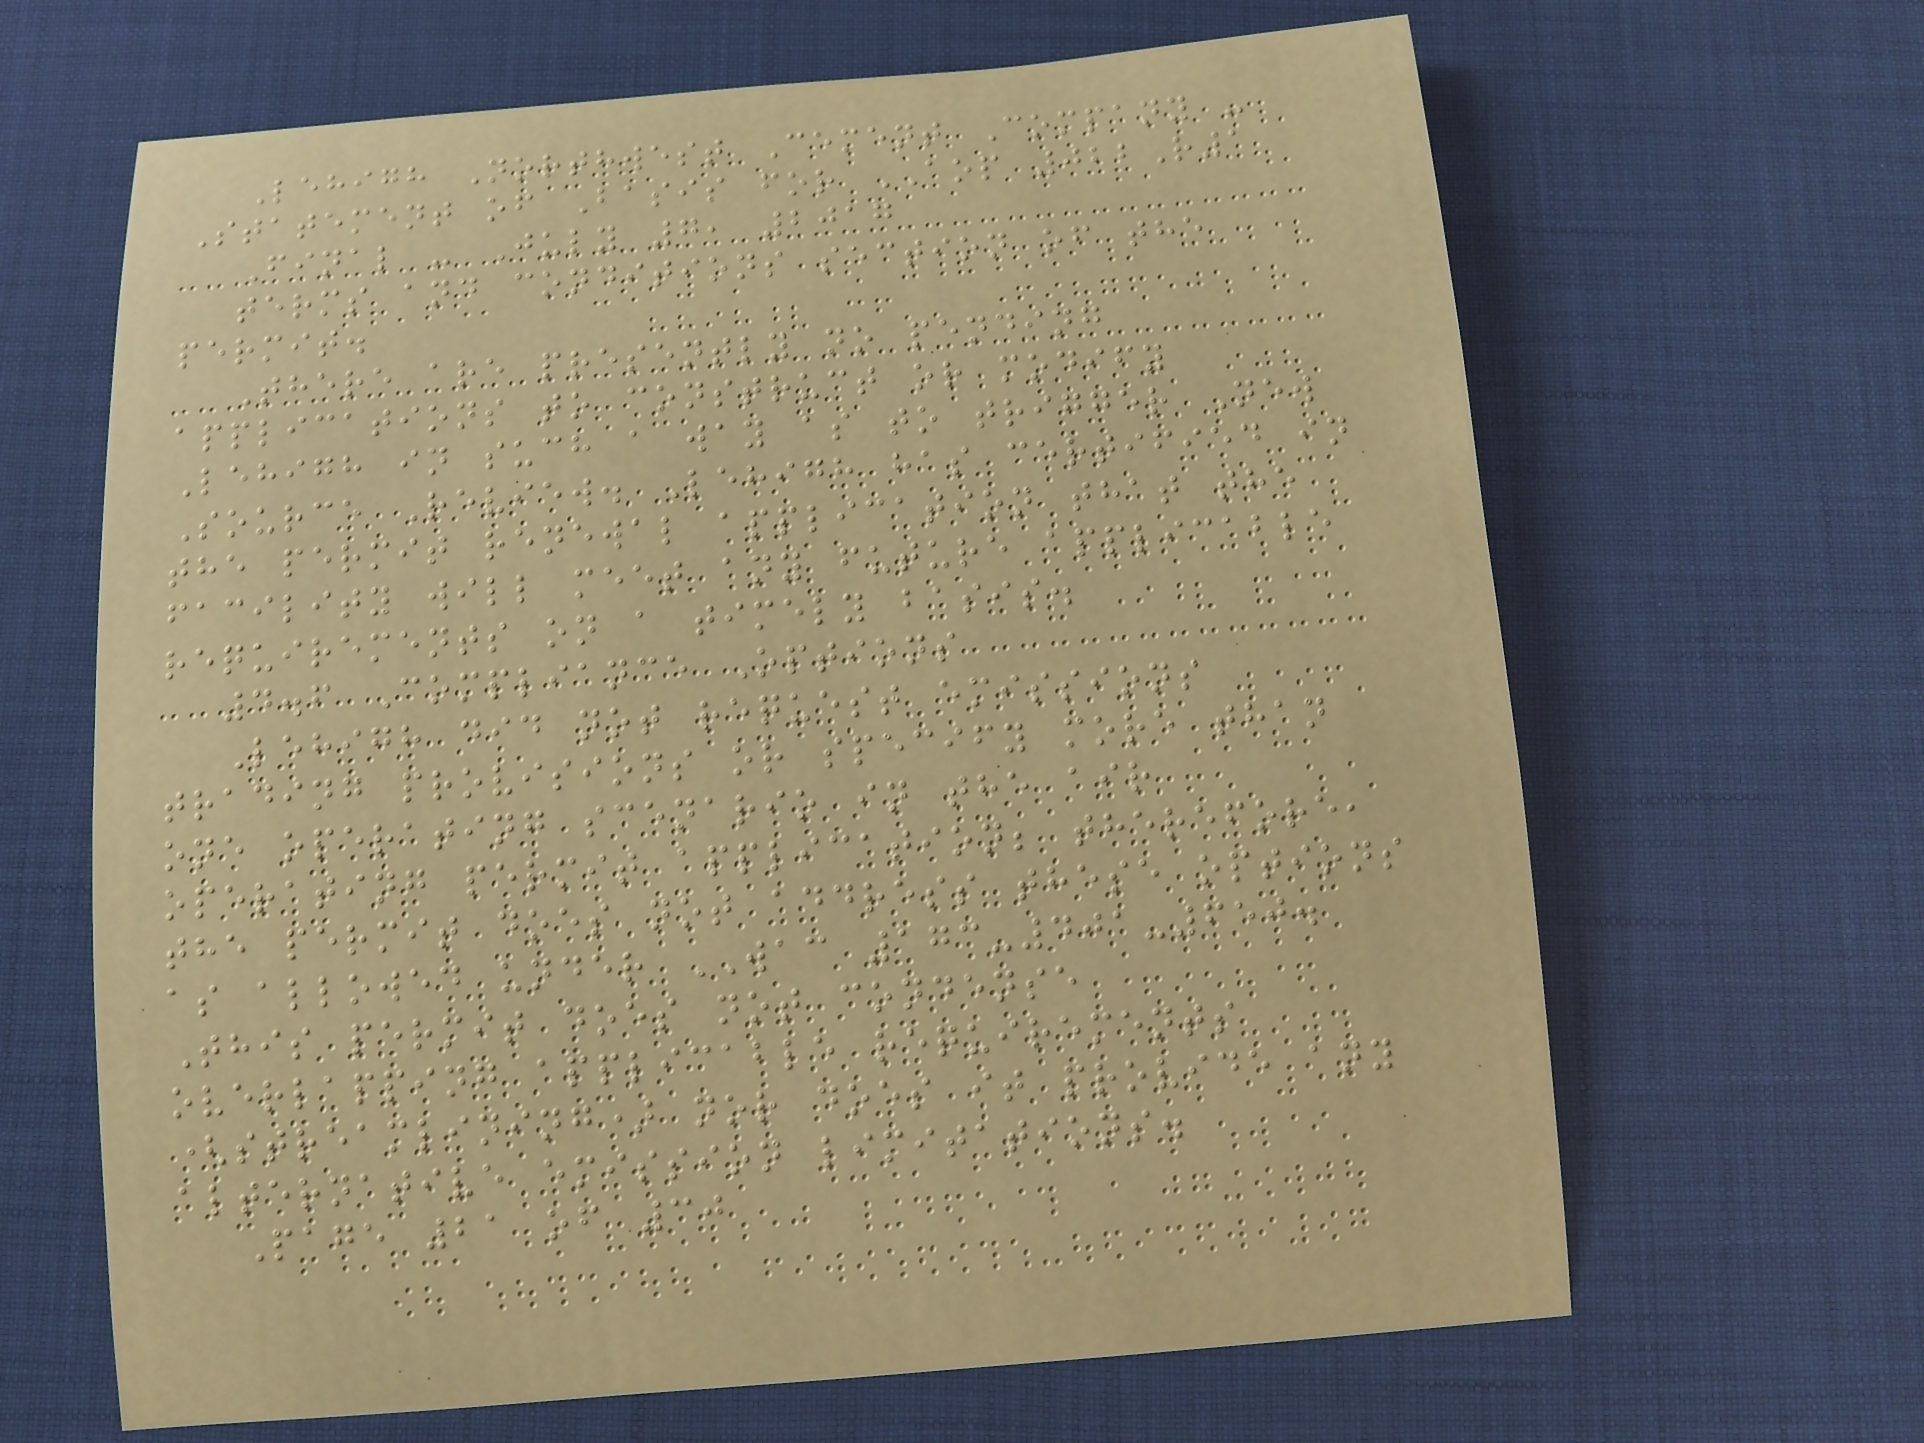Lehigh Northwest Cement Company -
Statement of Basis for AOP 022R1
Final - July 7, 2017
terms and conditions section of the
permit.
There are presently no pending
applications to construct or modify
Lehigh in such a way as to trigger New
Source Review. Lehigh has certified in
the permit renewal application that the
facility will meet any future applicable
requirements on a timely basis.
4.6 Compliance Options
Lehigh did not request emissions
trading provisions or specify more than
one operating scenario in the air
operating permit application; therefore,
the permit does not address these options
as allowed under WAC 173-401-650.
This permit does not condense
overlapping applicable requirements
(streamlining) nor does it provide any
alternative emission limitations.
Page 21 of 30
